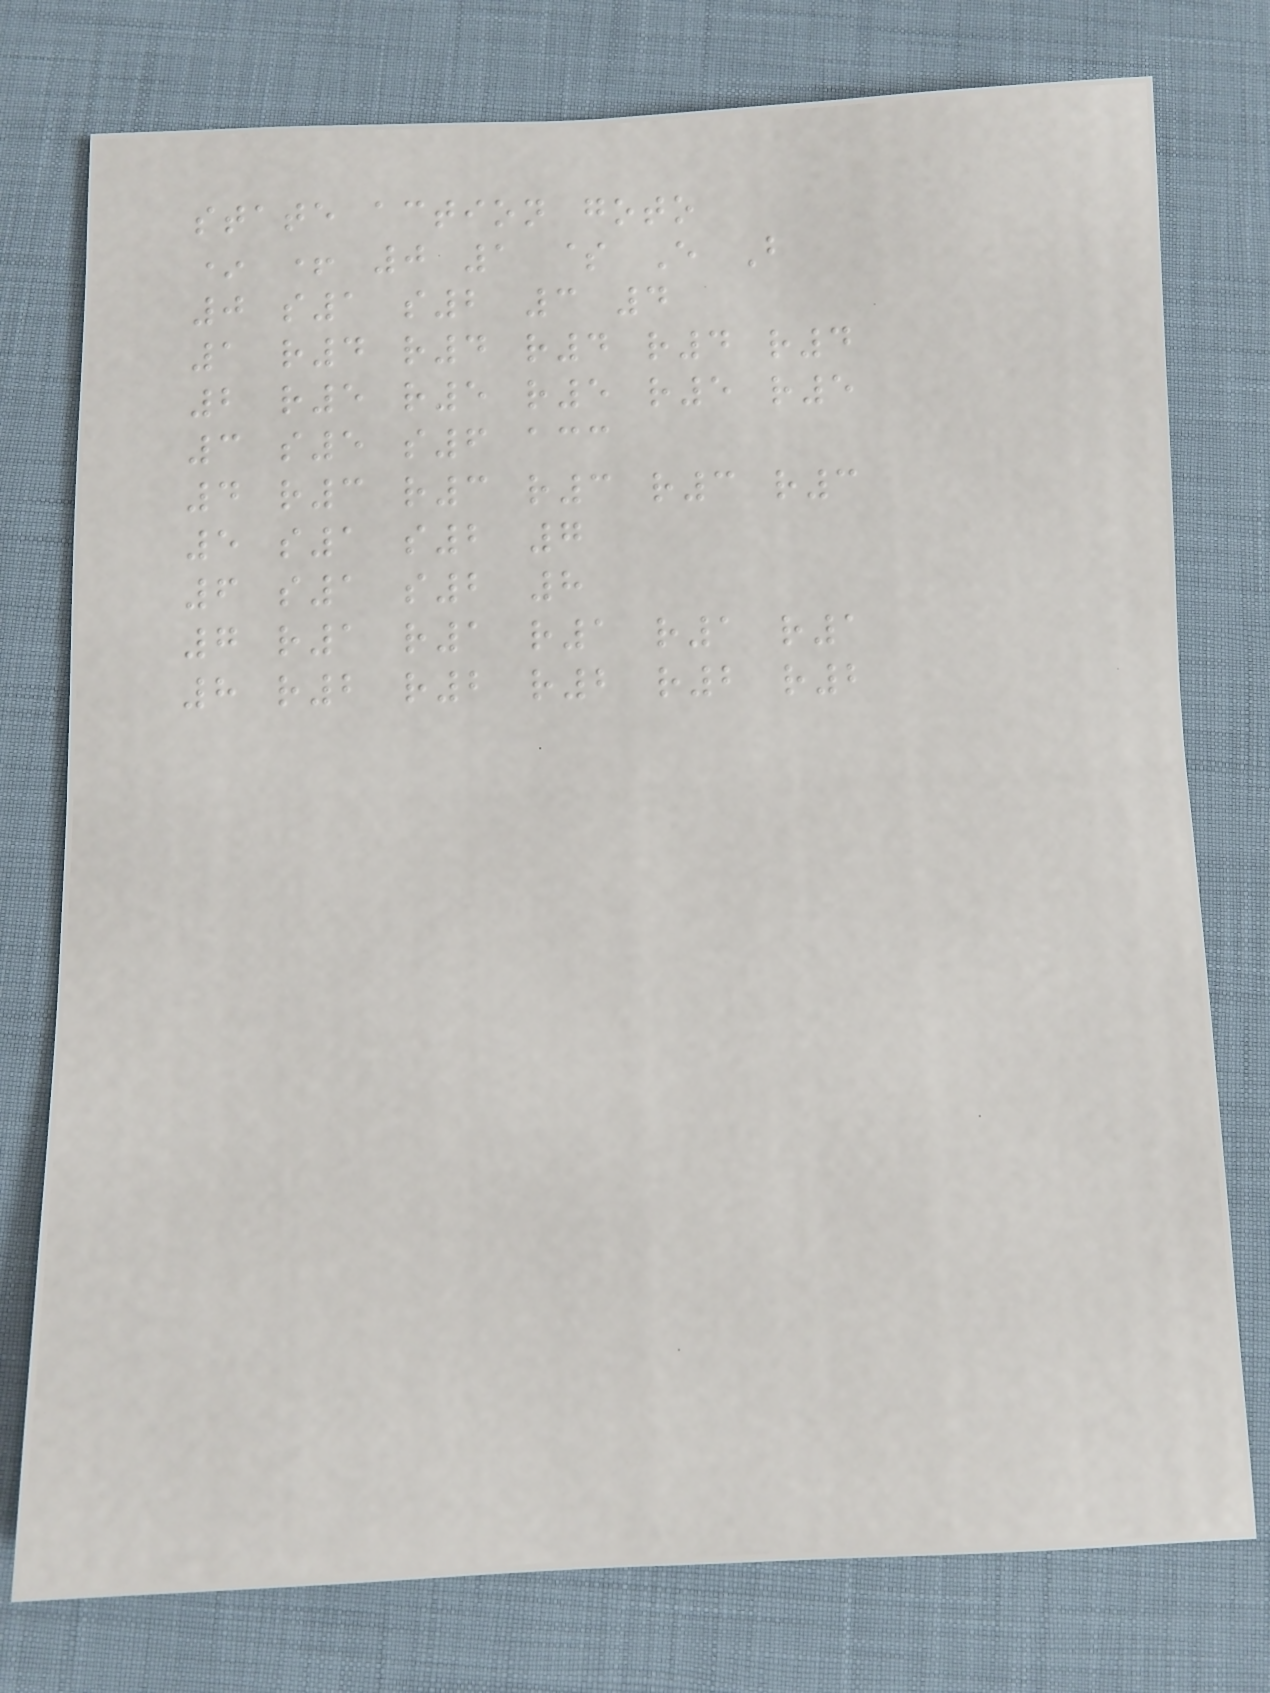state action goto
* + 0 1 $ E B
0 s1 s2 3 4
1 r4 r4 r4 r4 r4
2 r5 r5 r5 r5 r5
3 s5 s6 acc
4 r3 r3 r3 r3 r3
5 s1 s2 7
6 s1 s2 8
7 r1 r1 r1 r1 r1
8 r2 r2 r2 r2 r2
